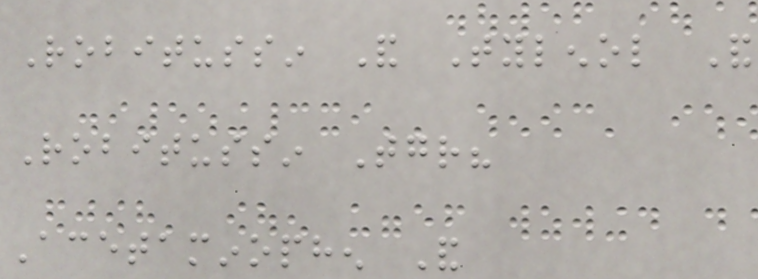Robitussin And Tylenol And
Robitussin Together?
Acetaminophen And
